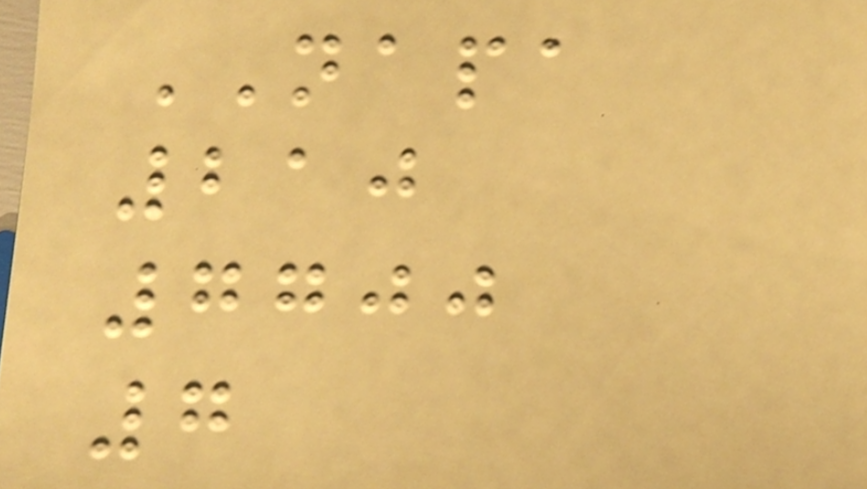NAPA
210
7700
7
